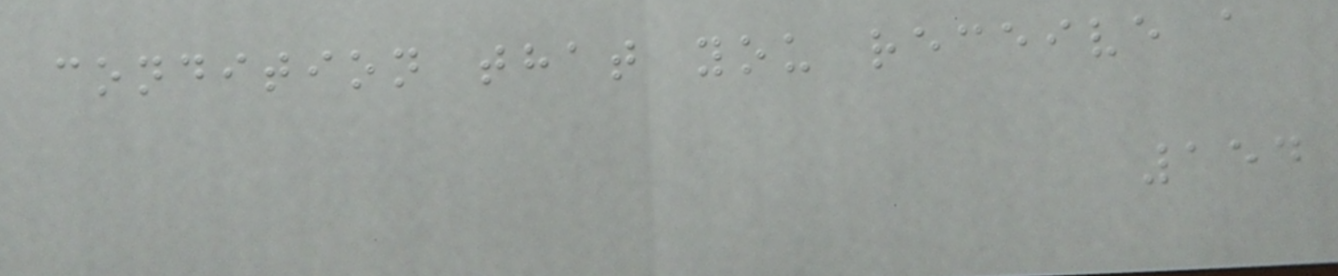condition that you receive a
154
